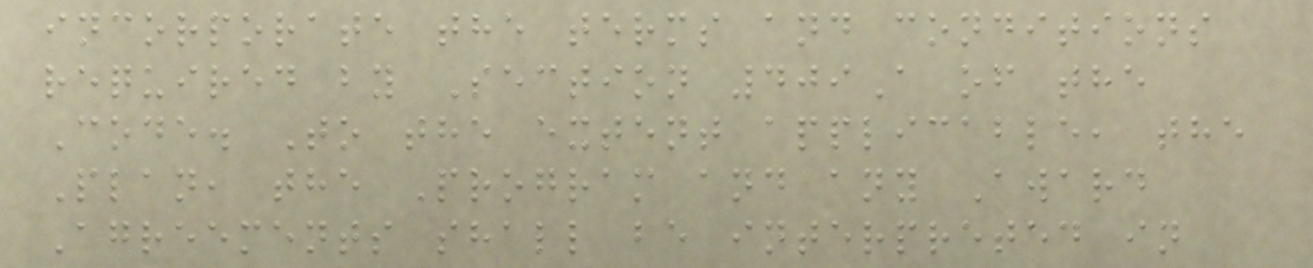incorporate the terms and conditions
required by Section 409A of the
Code. To the extent applicable, the
Plan, the Program and any Award
Agreements shall be interpreted in
